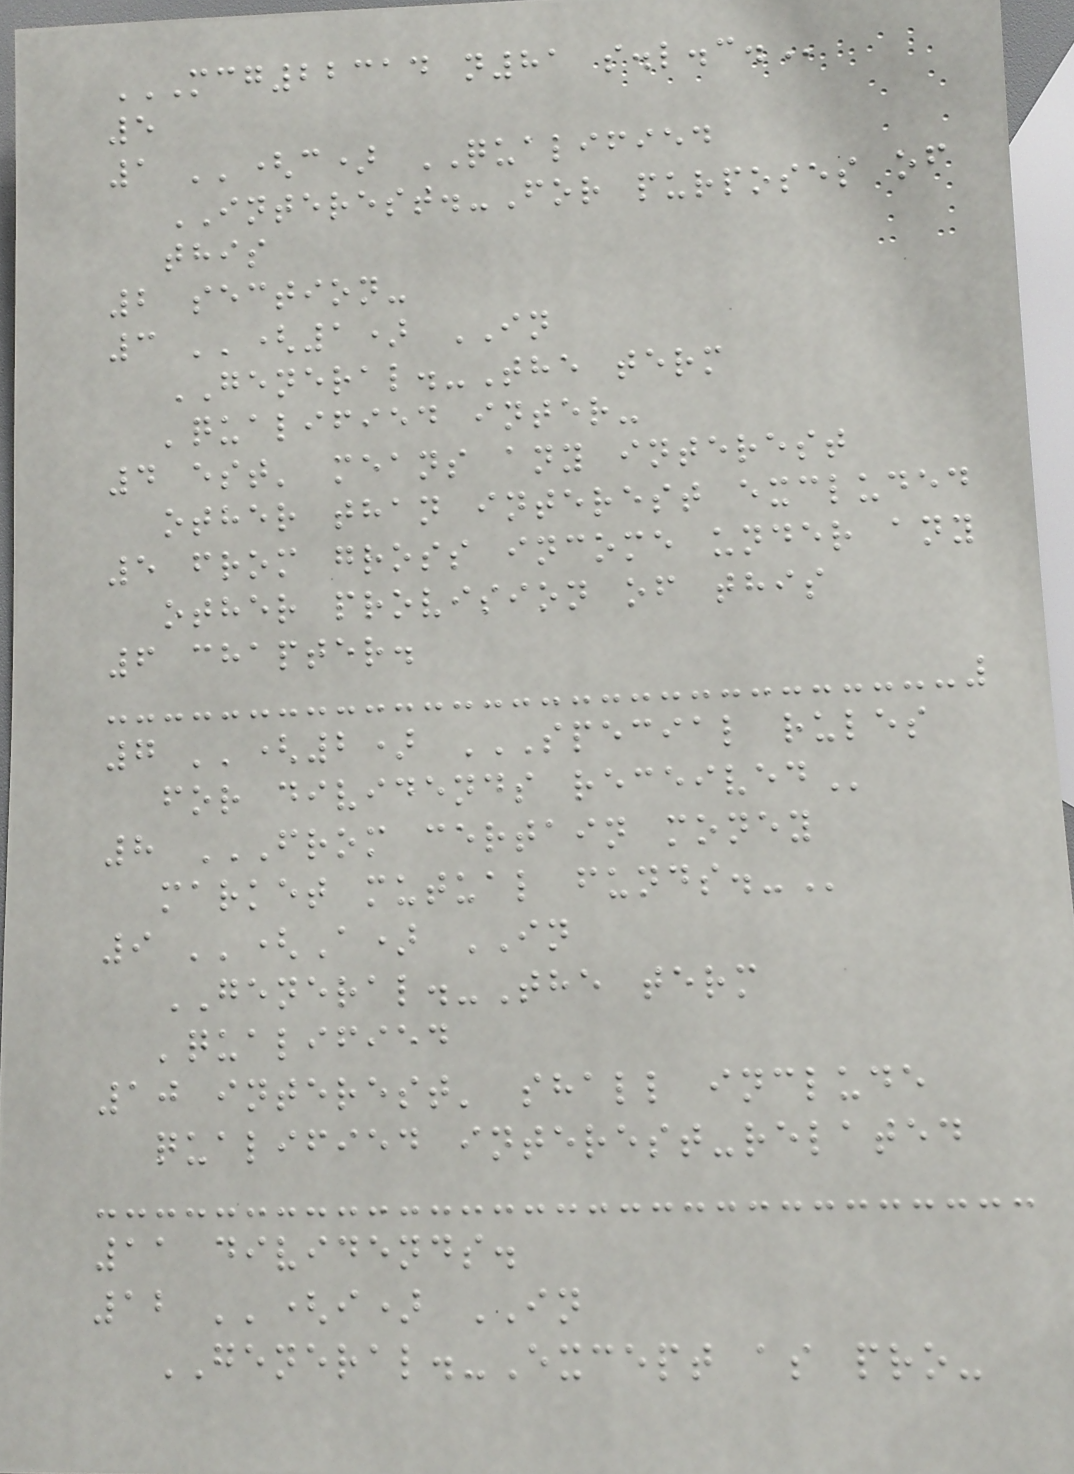MCG22314 N81 S.L.C.
5
1 ''(c) QUALIFIED
INTEREST.-For purposes of
this
2 section-
3 ''(1) IN
GENERAL.-The term
'qualified inter-
4 est' means any interest
other than interest excluded
5 from gross income under any
other provision of this
6 chapter.
7 ''(2) SPECIAL RULES
FOR DIVIDENDS RECEIVED
8 FROM CERTAIN MONEY
MARKET MUTUAL FUNDS.-
9 ''(A) IN
GENERAL.-The term
'qualified
10 interest' shall include
qualified interest-related
11 dividends.
12 ''(i) IN
GENERAL.-Except as pro-
